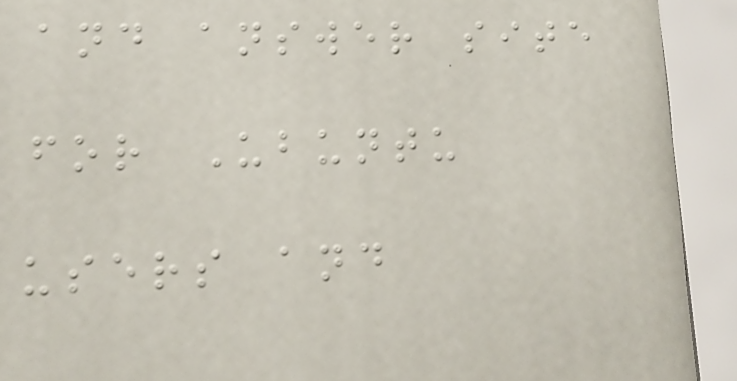and answer site
for Ubuntu
users and
